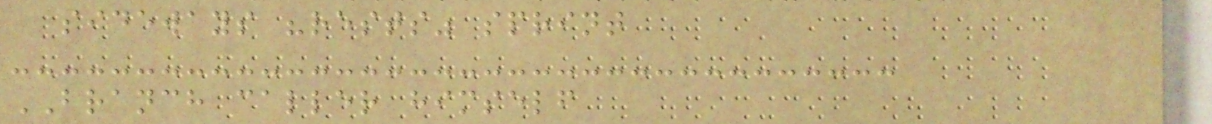sideways "rests" sprint
BRANCH caller himself
